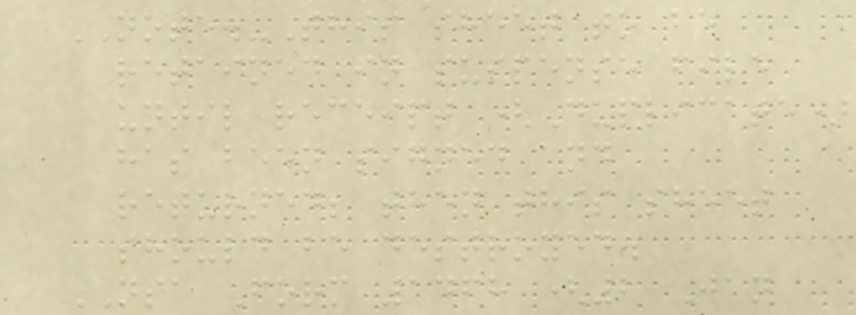NOTE.-This sheet to be
retained in suspense file
until receipt (Duplicate)
has been signed and
returned; then this sheet
should be destroyed.
NSA Form 1468 (2 Jan
